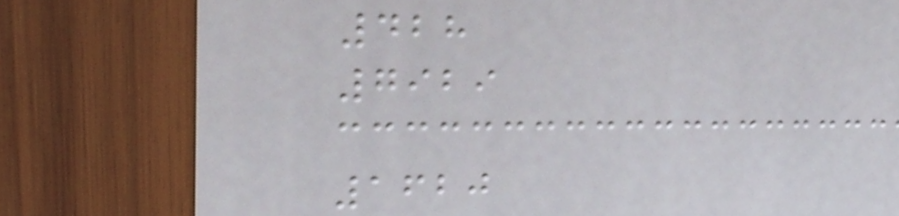428
7929
1620
